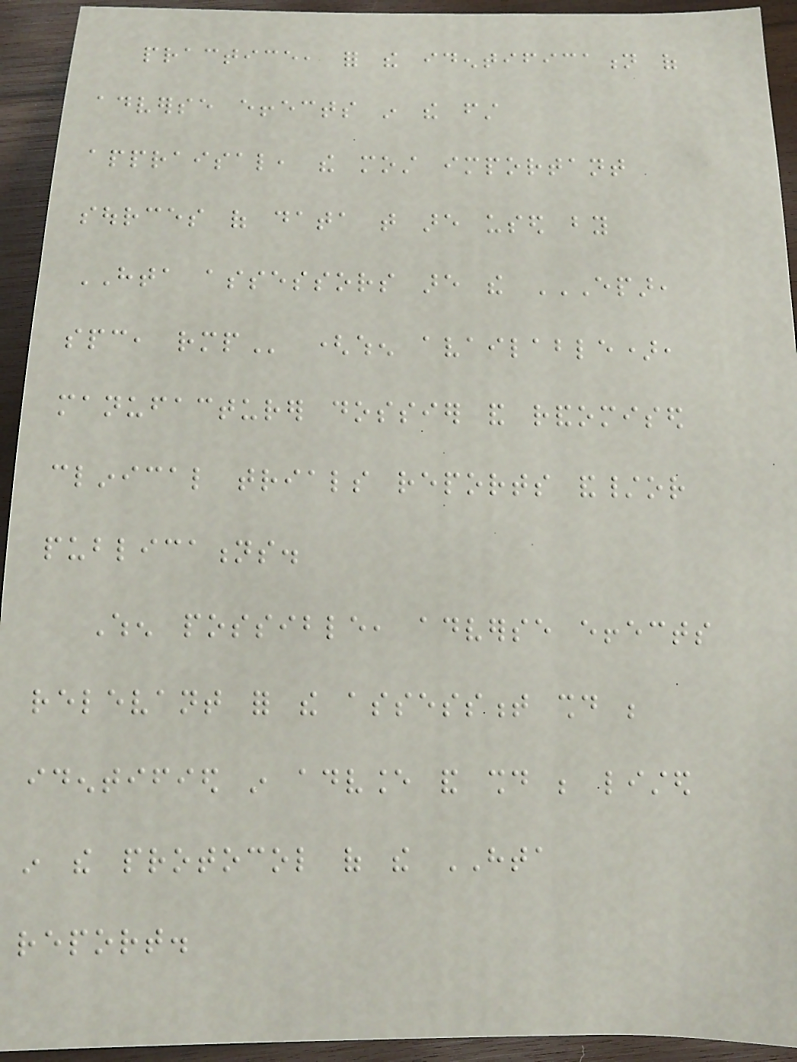practice, for the identification of
adverse effects in the first
appraisal, the most important
sources of data that are used by
HTA assessors are the EPAR,
SPC, RMP (when available),
manufacturer dossier and randomised
clinical trials reports and/or
publications.
When possible, adverse effects
relevant for the assessment should be
identified in advance and should be listed
in the protocol of the HTA
report.
